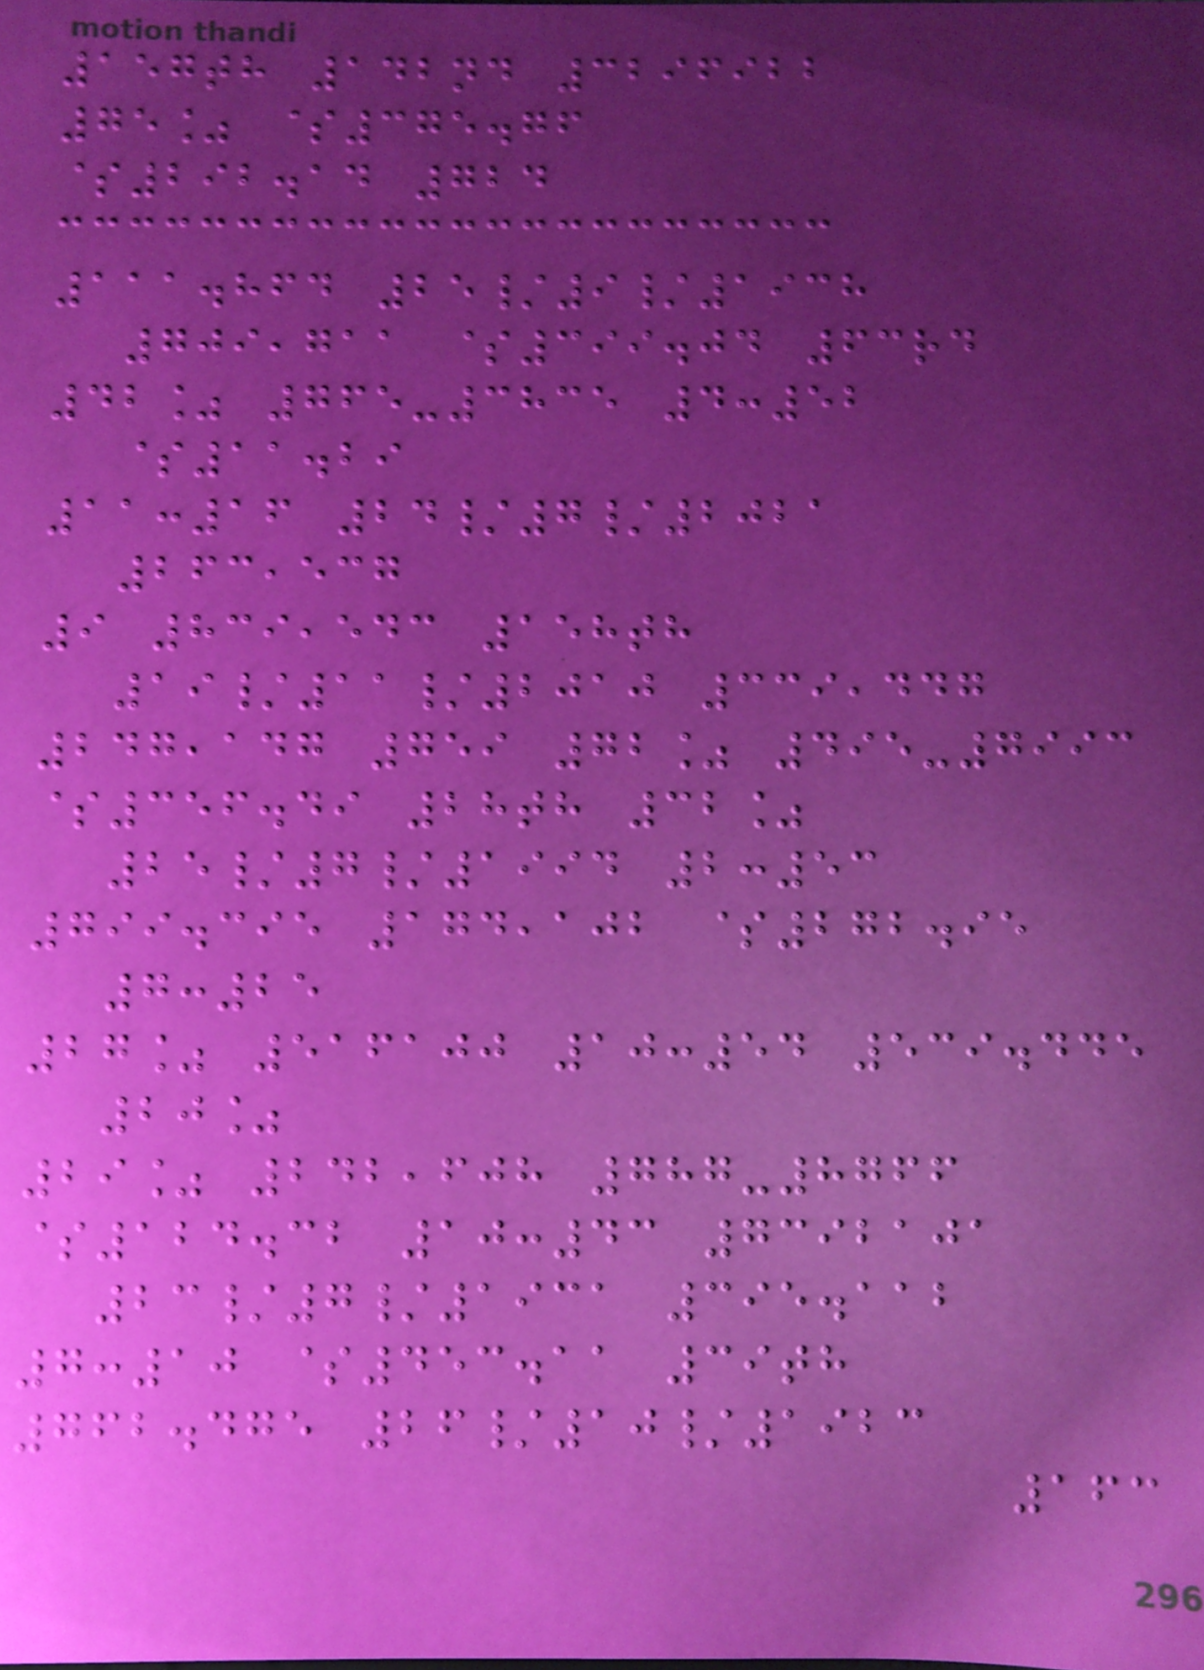157th 142nd 3296922
75% $375.76
$292.14 724
111.864 25/9/1938
709,711 $399.04 63rd
42% 765-3835 4:52
$11.29
11:16 24/7/2021
263,537
9 839,543 158th
19/11/2010 339,447
247,147 759 72% 495-7993
$356.49 28th 32%
25/7/1994 2:53
799.395 174,102 $272.95
7:25
27% 516100 10:54 539.445
20%
29% 242,608 787-8766
$124.32 10:43 7392101
23/7/1931 395.112
7:10 $453.11 39th
762.475 26/10/1923
163
